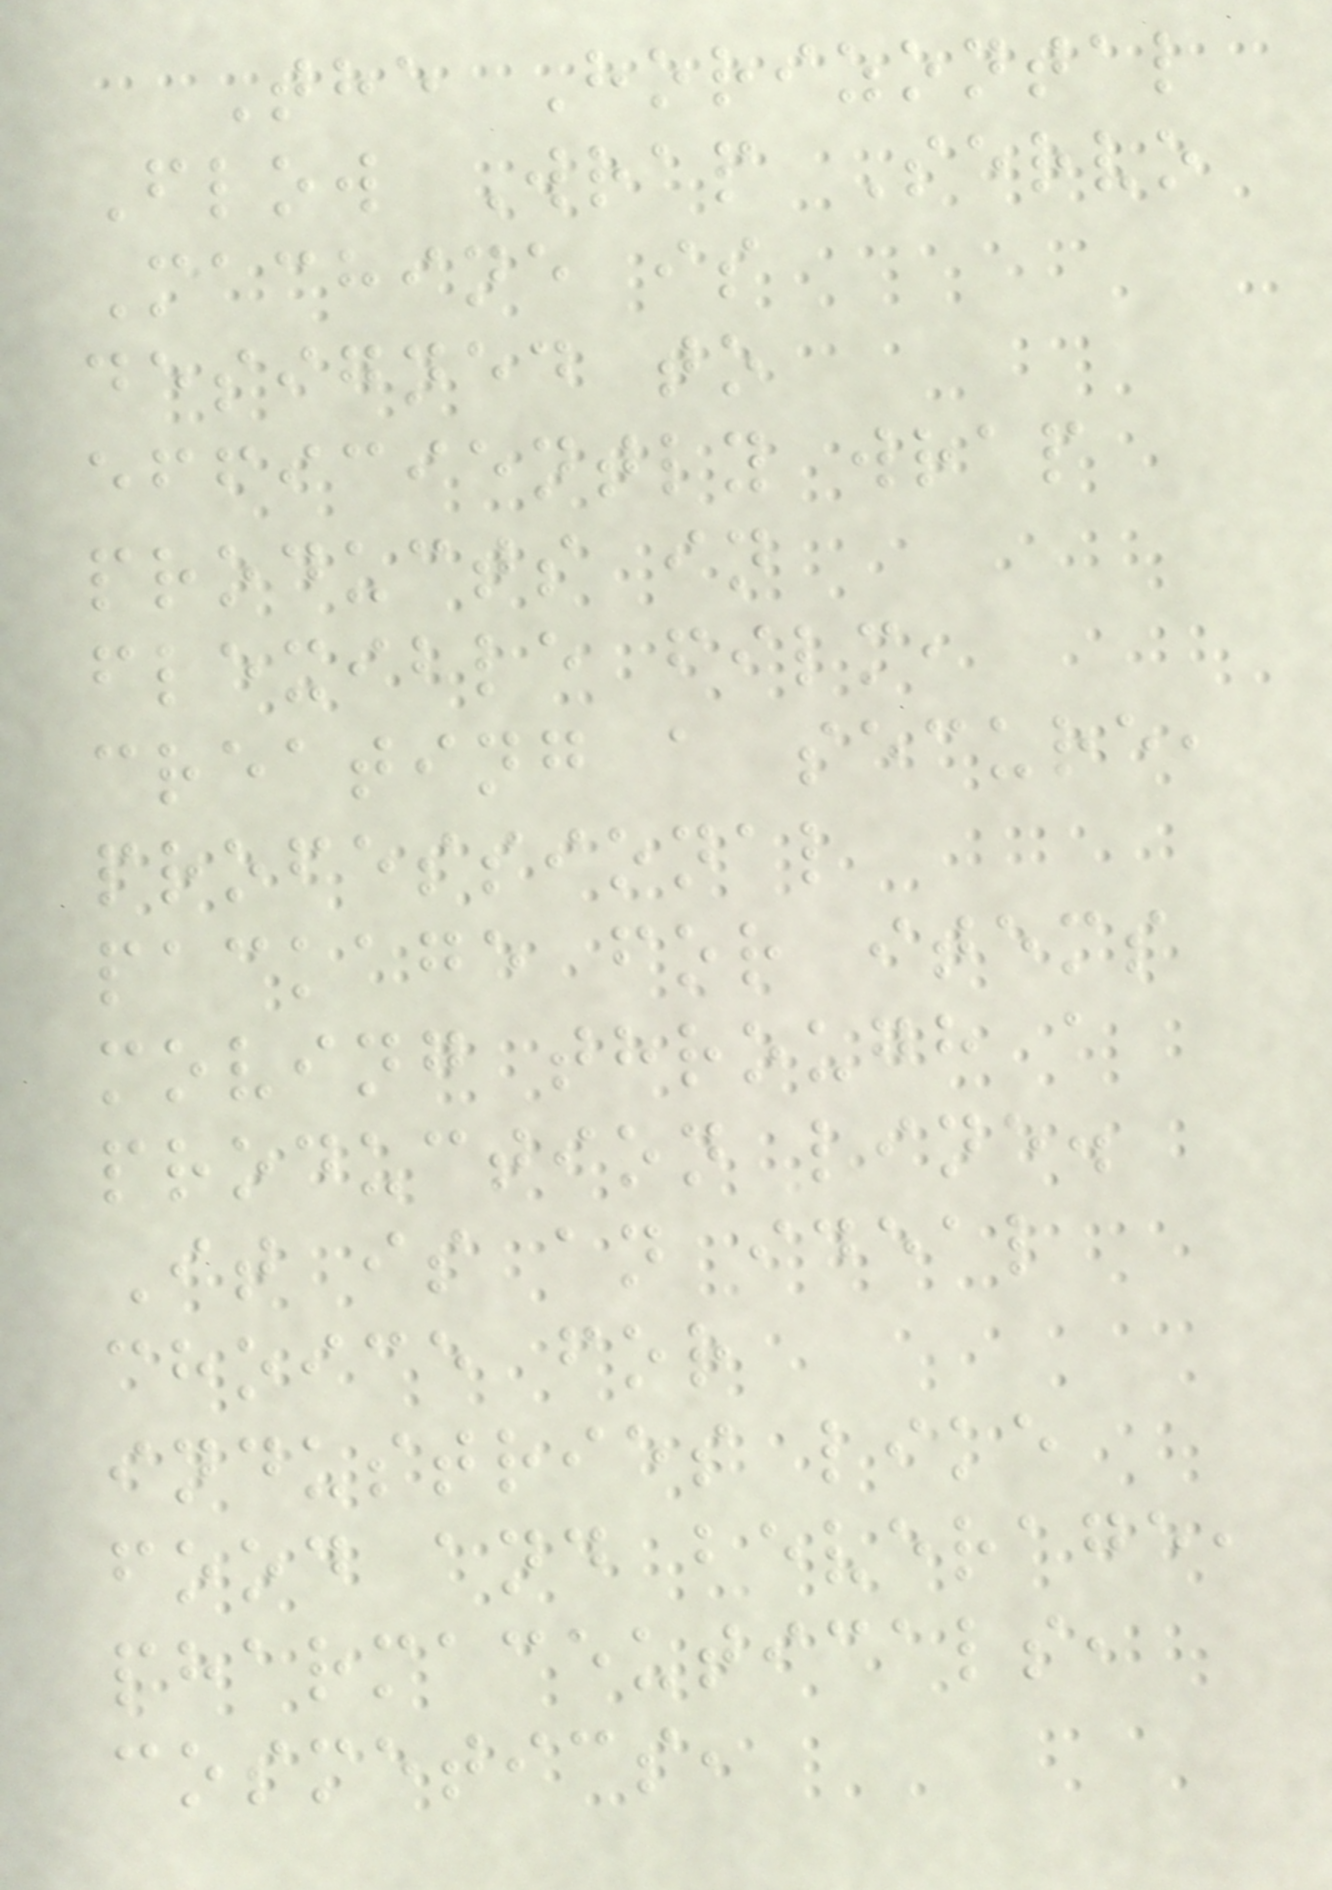The Horizontal
Flow Wrap Servo
Machine is
designed to
efficiently wrap
products in
flexible film,
creating a secure,
professional
package for items
moving through a
production line.
It is an ideal
choice for
industries like
food and beverage,
pharmaceuticals,
cosmetics,
